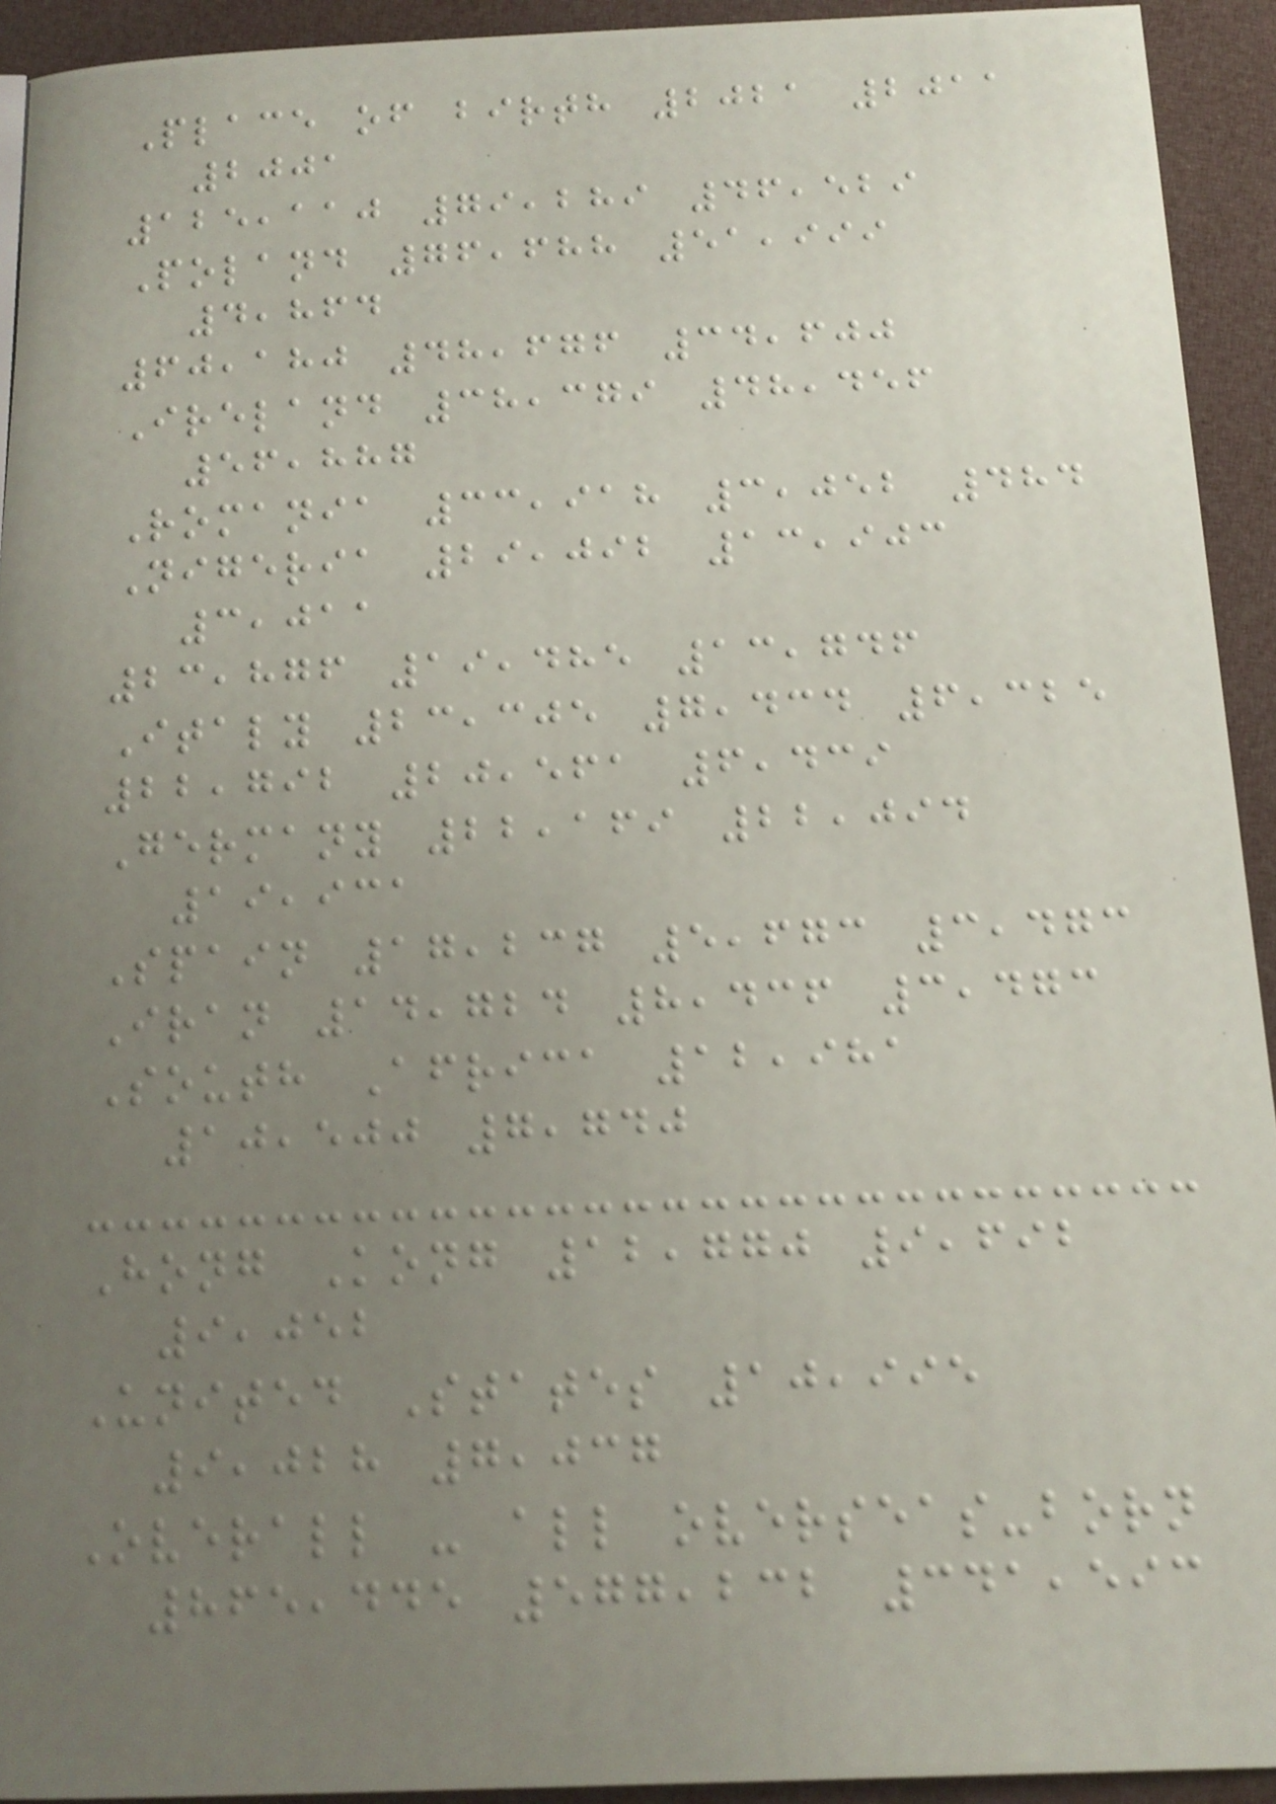Place of birth 2021 2011
2001
125,110 79,289 46,529
Poland 76,688 51,999
4,864
60,180 48,676 34,600
Ireland 38,379 48,456
56,887
Romania 33,918 3,052 484
Nigeria 29,092 13,903
3,011
23,876 19,485 13,746
Italy 23,305 7,434 6,325
22,792 20,561 6,439
Germany 22,169 22,094
19,931
Spain 17,237 5,673 3,473
Iran 14,724 8,436 3,473
South Africa 12,981
10,500 7,740
Hong Kong 12,770 9,692
9,052
United States 10,995
9,028 7,037
Overall - all overseas-born
865,445 577,232 341,593
